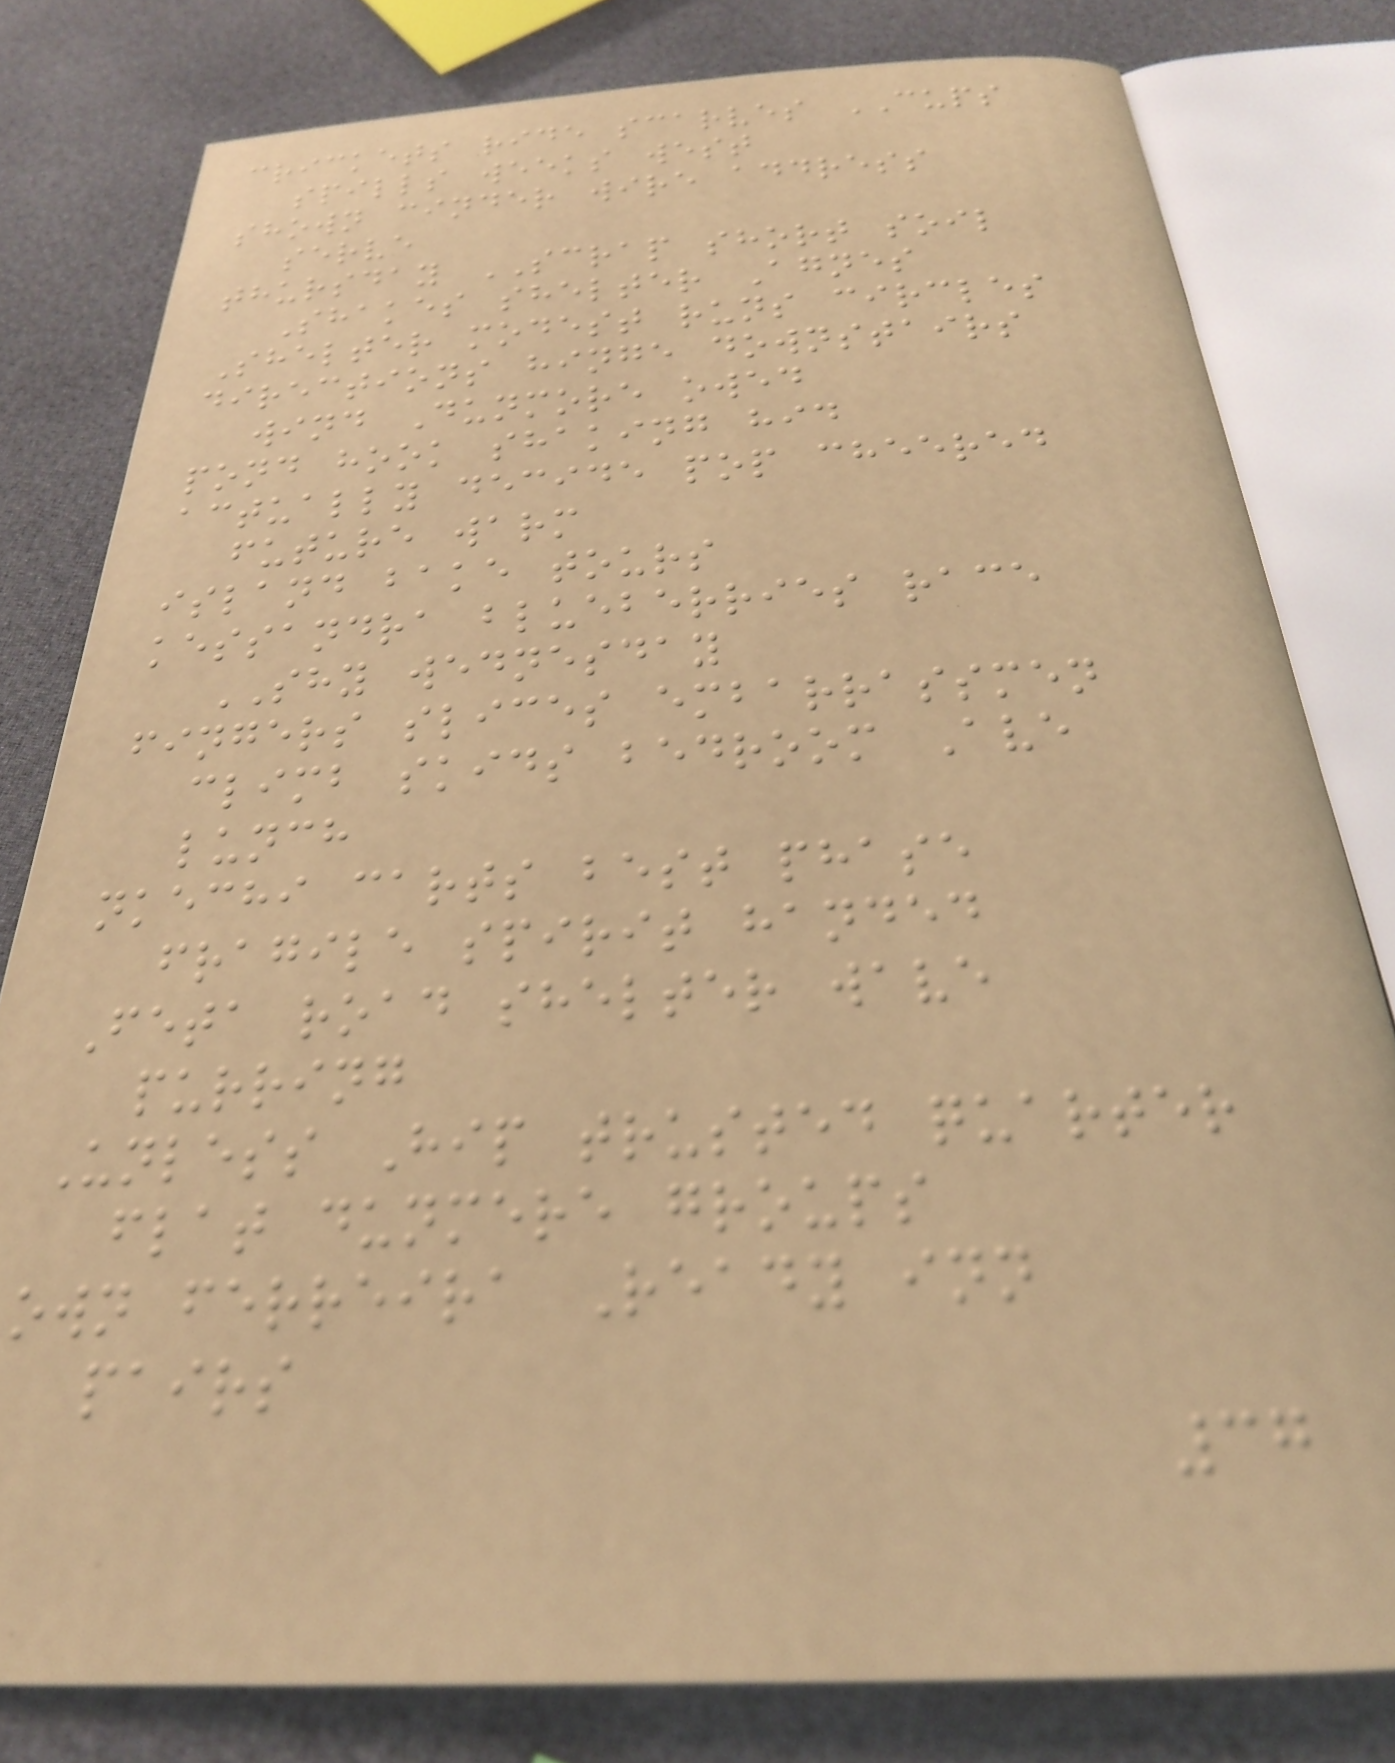crickets ride scarves CUPS
spills weeks west
shown cinder wire address
serve
thursday SCRAP short soil
Shakes shelter Agnes
Shelter modest runs circles
directions hinge downstairs
wind Dunmore owed
pond hook shaking hid
actually decide pop cheered
future warm
island bake tours
kessandra blueberries race
SHY wednesday
fingers slices embarrassmen
climb skids bedroom Ave
lunch
nkechi carts best phase
fragile spirit handed
Feta road shelter wave
purring
Unless Hip trusted quarter
flat dunmere groups
own ferreira Ready inn
pairs
37
